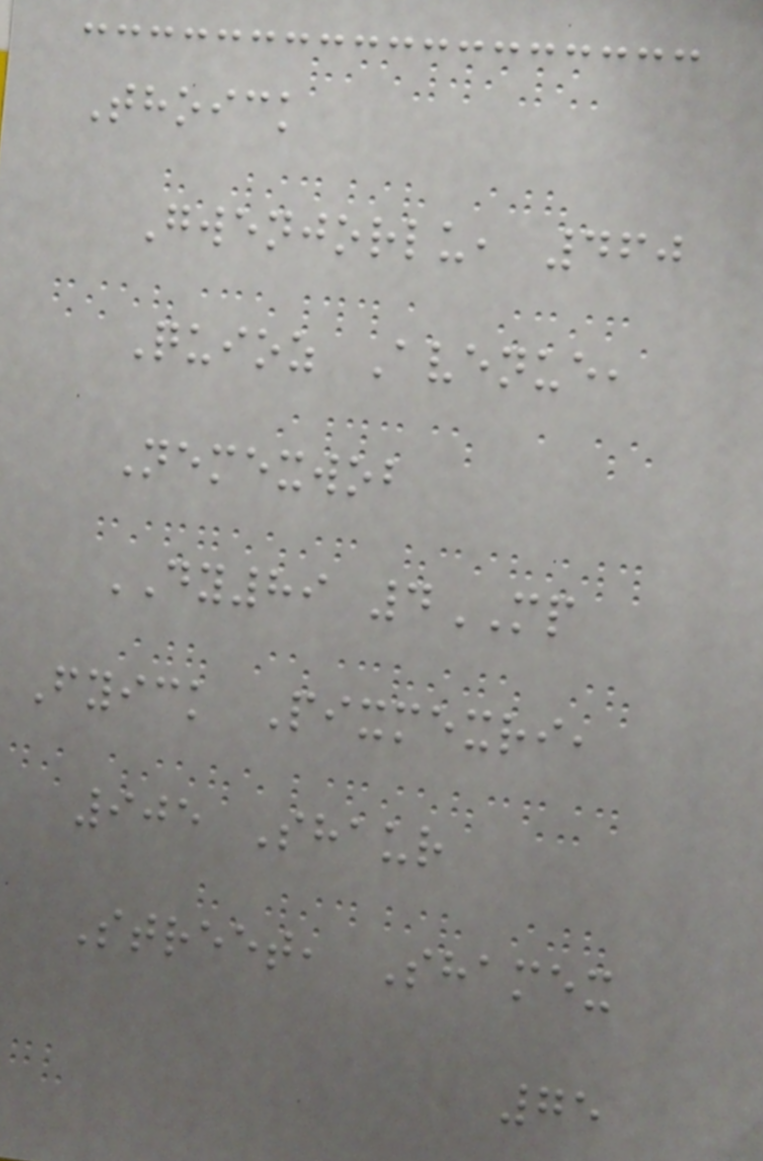Thoick
Gwenjorlu, 460
Quioz Avenue,
Nemexwob
DY89 4MP
Fyick Pixmexri,
905 Shaur
Street, Shamex
75
